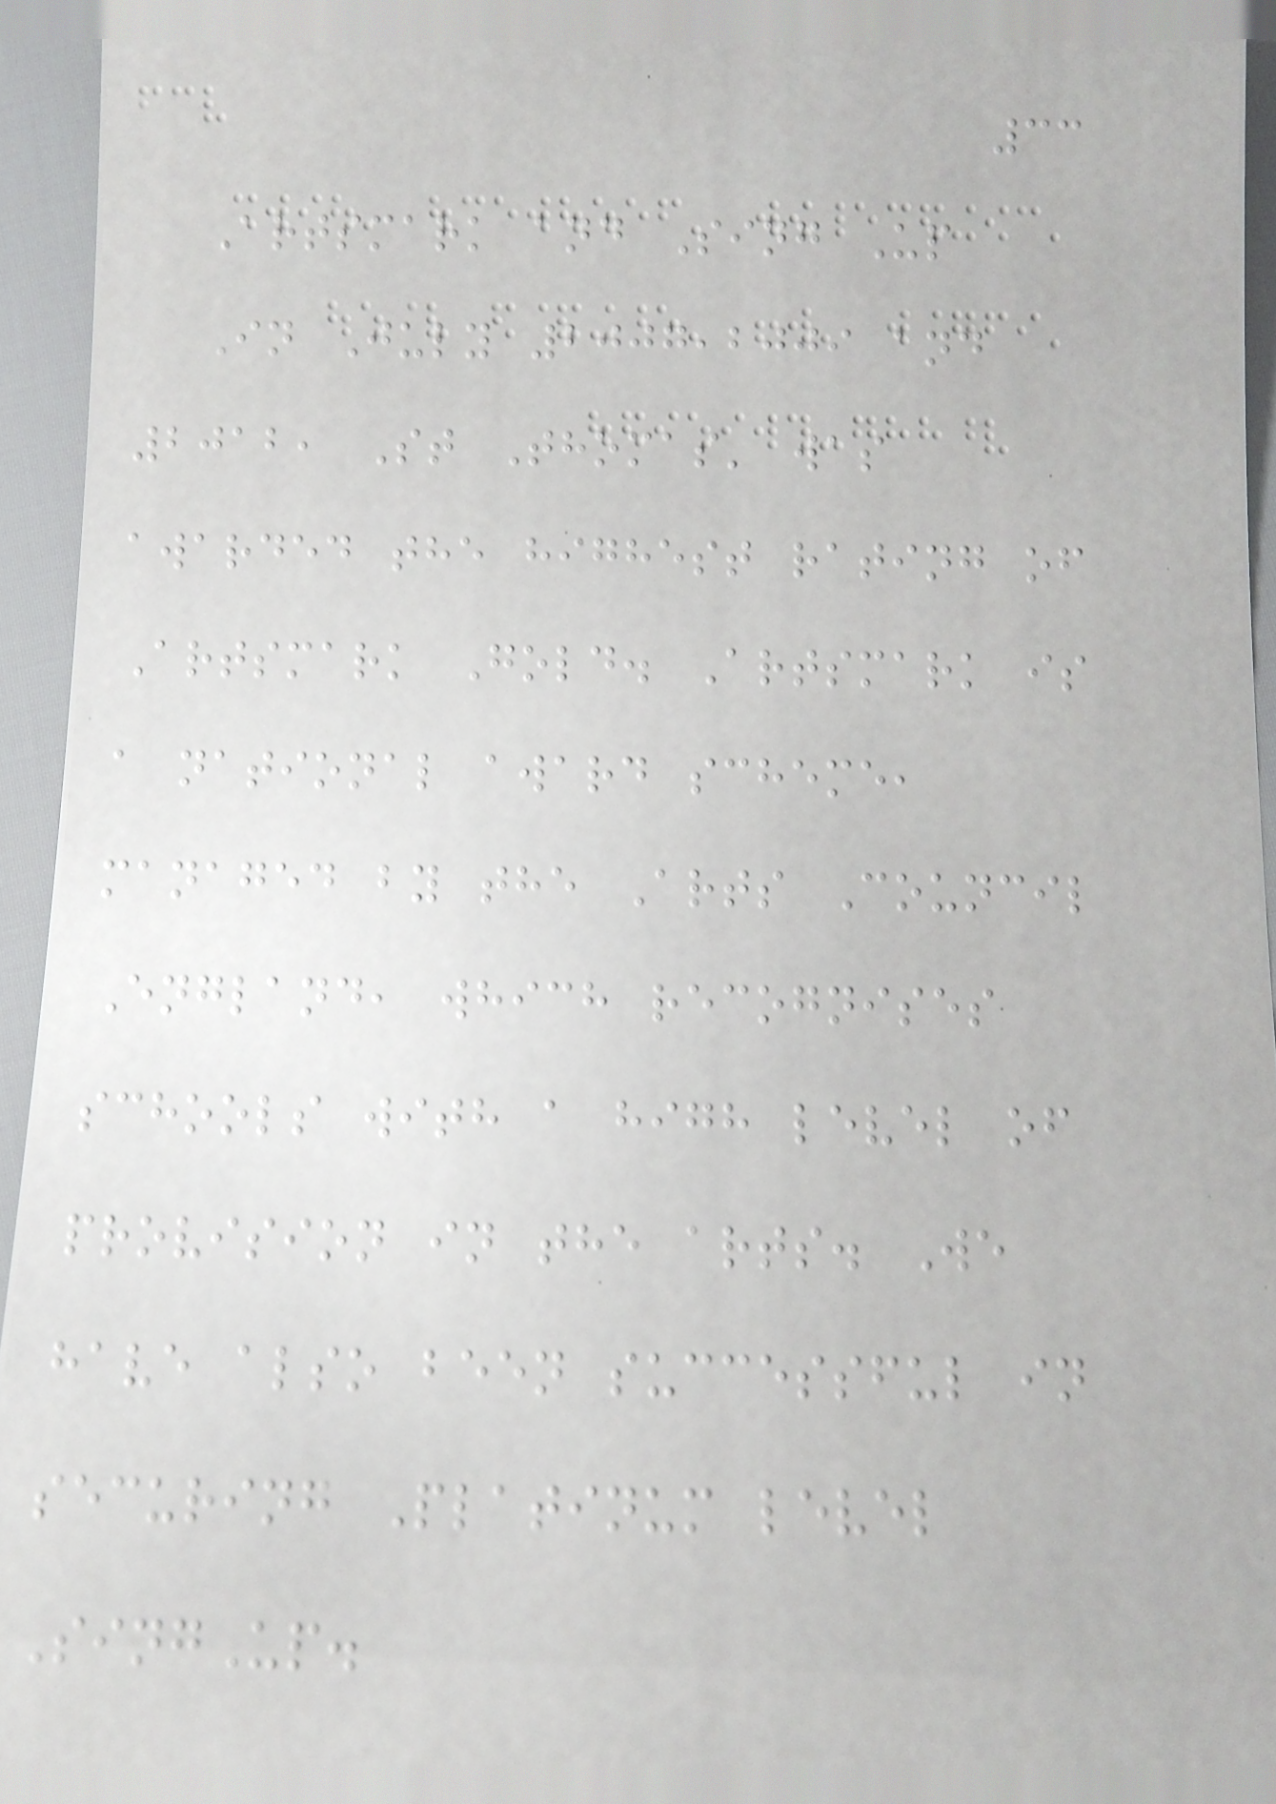33
Artsmark and Sing Up
In July 2007,2009 and
2012, St Thomas' was
awarded the highest rating of
Artsmark Gold. Artsmark is
a national award scheme,
managed by the Arts Council
England, which recognises
schools with a high level of
provision in the arts. We
have also been successful in
securing Platinum level
SingUp.
